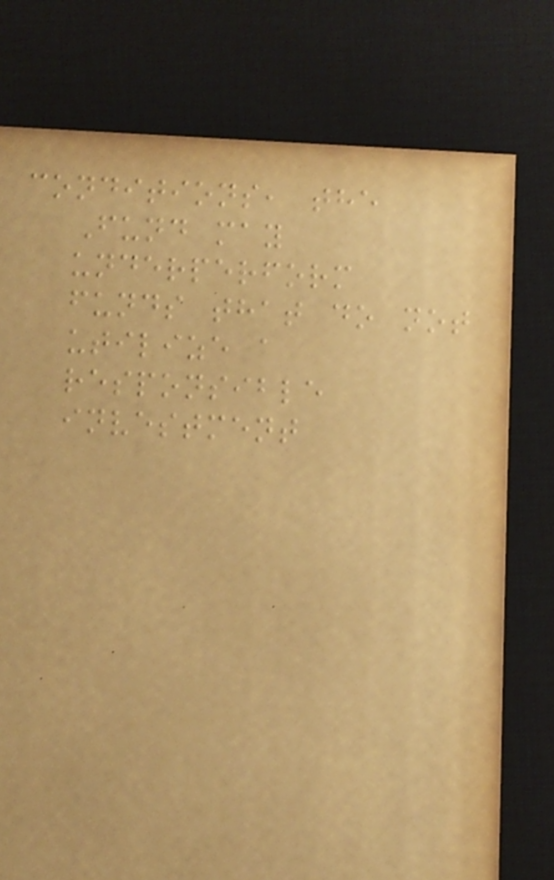conditions, the
Fund may
underperform
funds that do not
utilize a
responsible
investment
